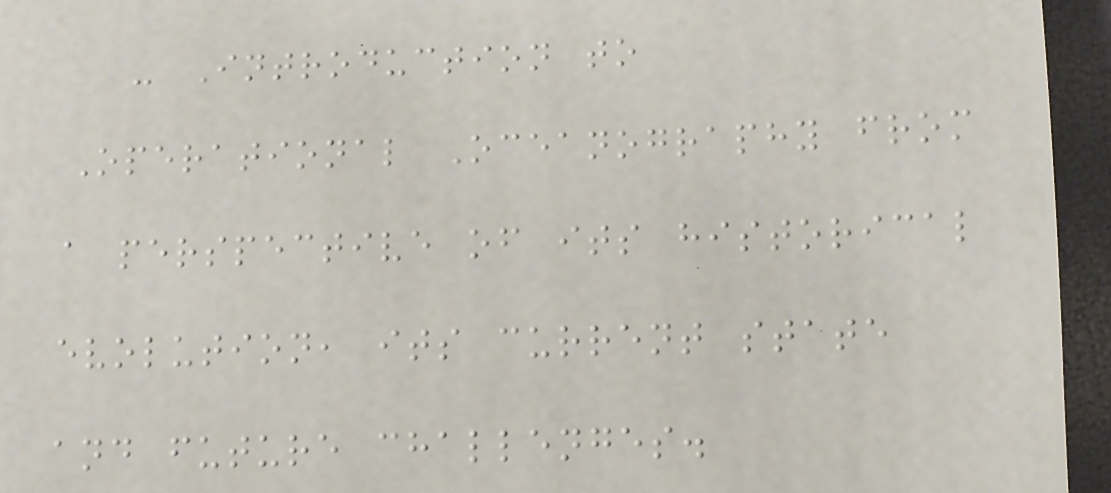- Introduction to
Operational Oceanography from
a perspective of its historical
evolution, its current state
and future challenges.
